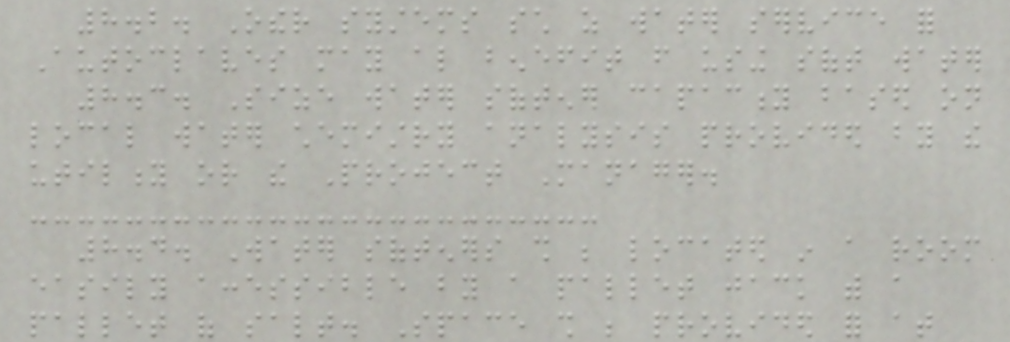8.2. Other systems such as water service for
Autoclaves may also benefit from using soft water
8.3. Size water softener capacity based on
local water chemistry analysis provided by the
utility or the Project Manager.
8.4. Water softeners shall be located in a room
easily accessible by a pallet jack with a
pallet of salt. Space shall be provided for at
